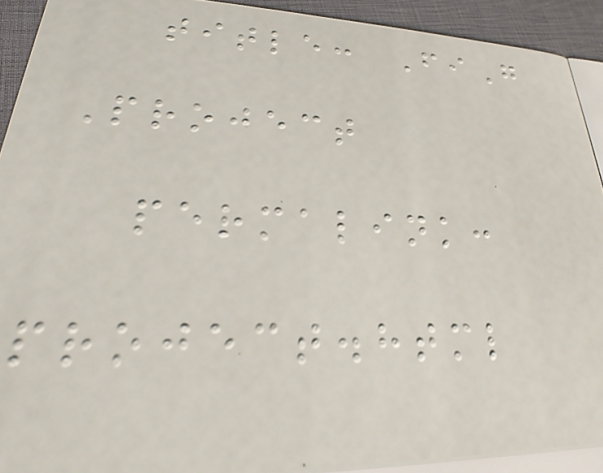title: FiG
Project
permalink:
project.html
